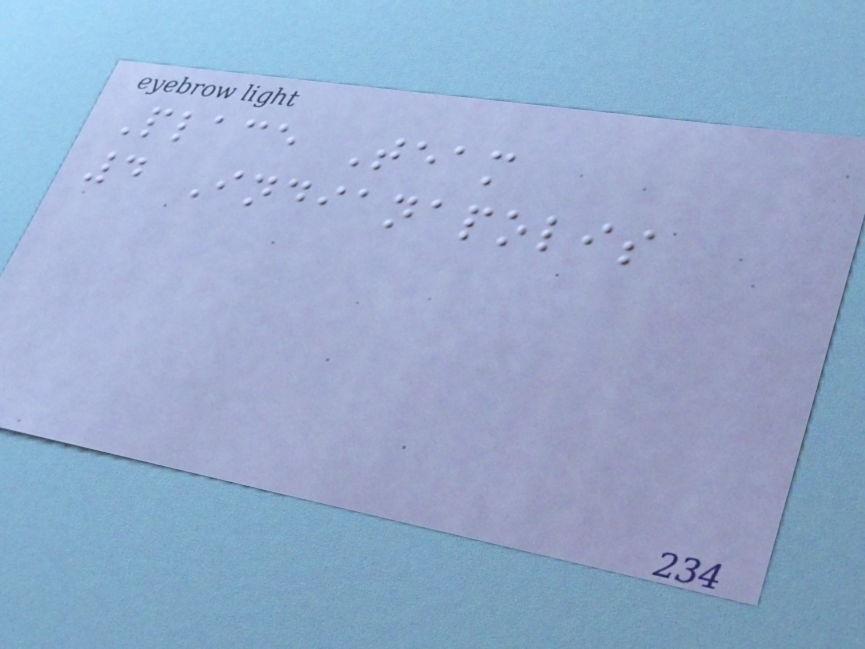Place Team
4 Indianapolis
